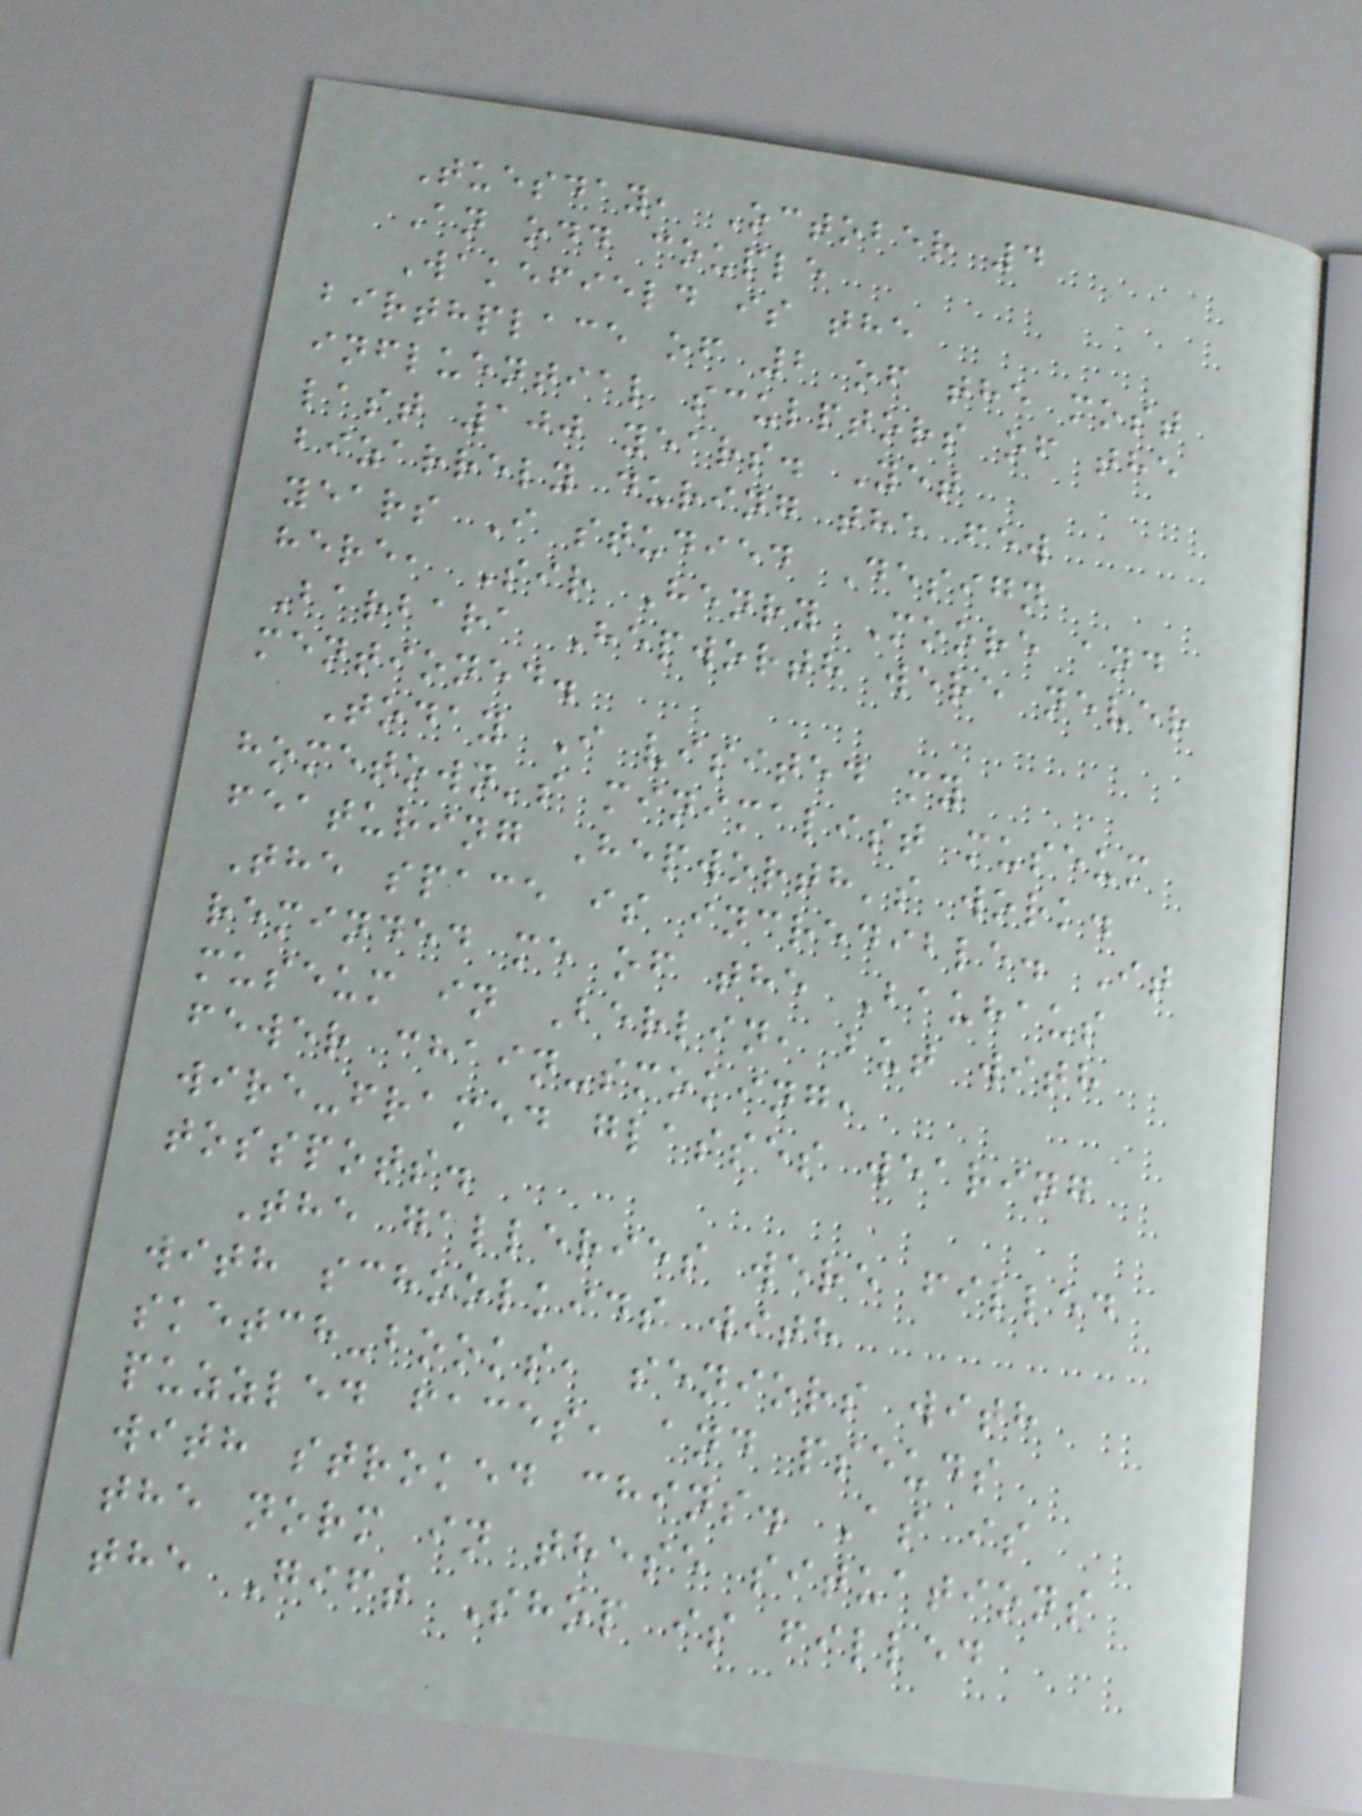Tuesday, October 4
An odd couple
Wakefield is the
birthplace of 2 of the most
influential sculptors of the
last 100 years. Yet
bizarrely during the few
years I studied Design
here, Sir Henry Moore and
Barbara Hepworth were never
mentioned.
Today I visited my
hometown's minimalist museum
featuring Hepworth's work.
The space is incredible. It
reminded me of the Bauhaus
museum in Berlin, but with
fewer chain-smoking,
wire-framed glasses wearing
tosspots.
The galleries were filled
with schoolkids with
sketch-books, seniors with
puzzled faces, and pseuds
with stroked chins. As is
the norm in these situations
the Gift Shop is filled
